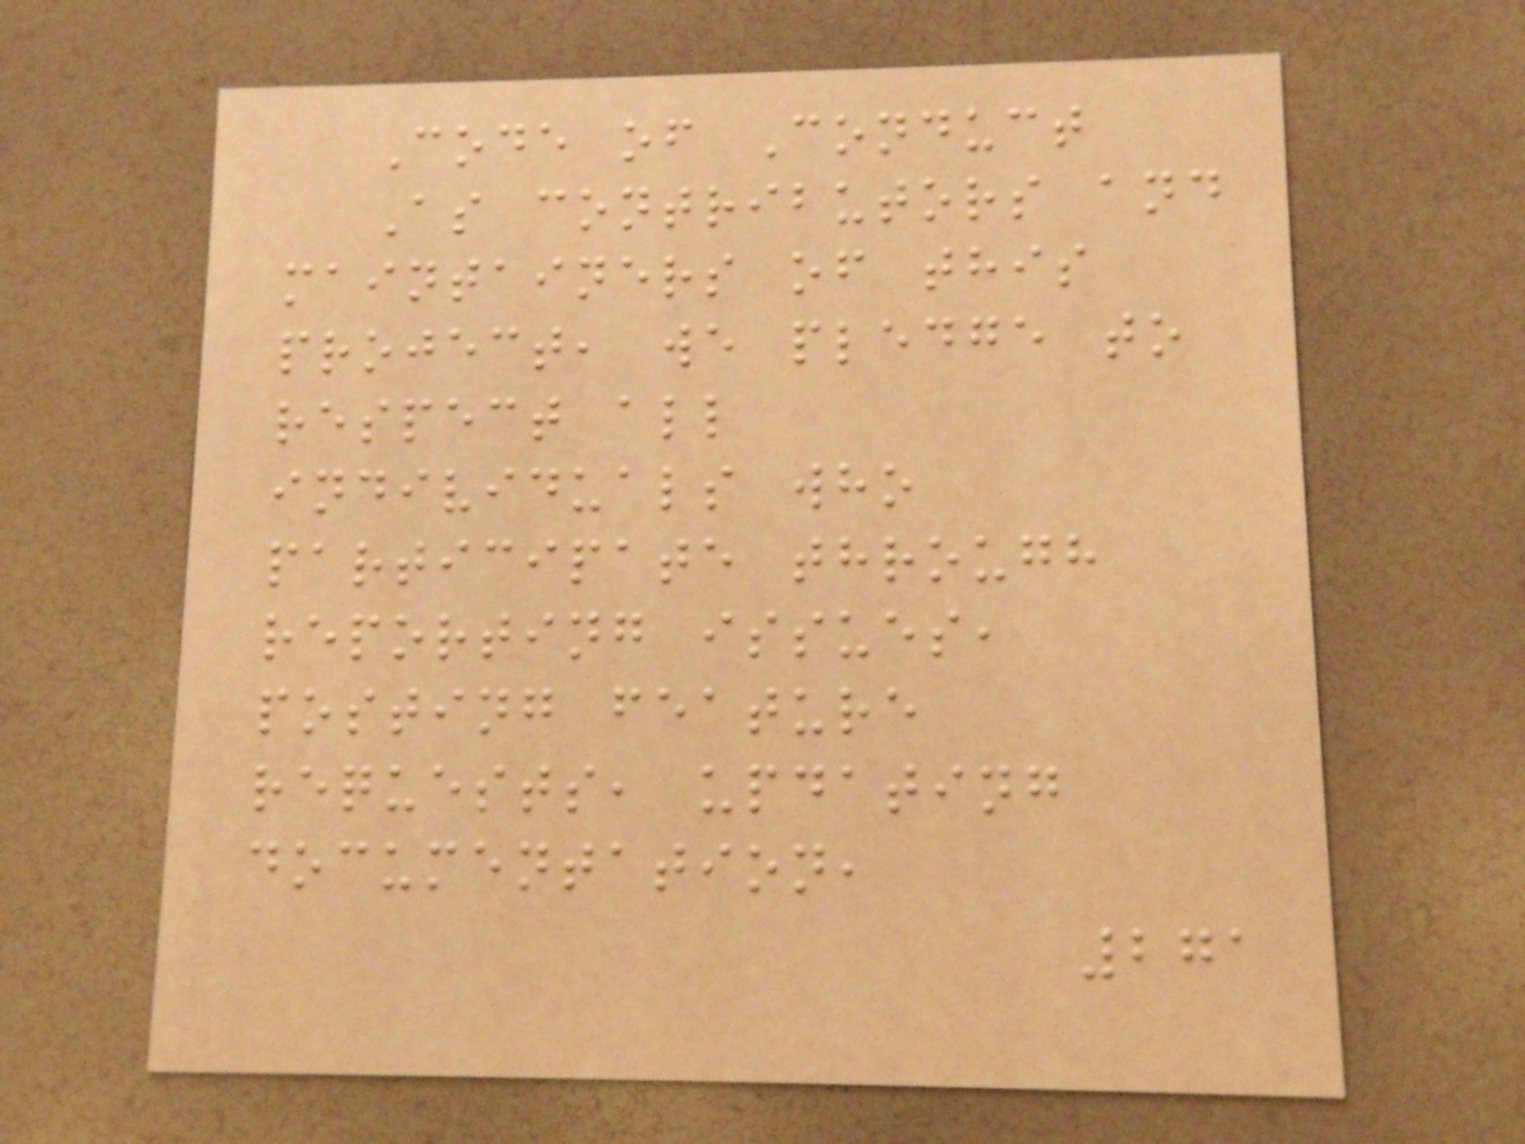Code of Conduct
As contributors and
maintainers of this
project, we pledge to
respect all
individuals who
participate through
reporting issues,
posting feature
requests, updating
documentation,
271
